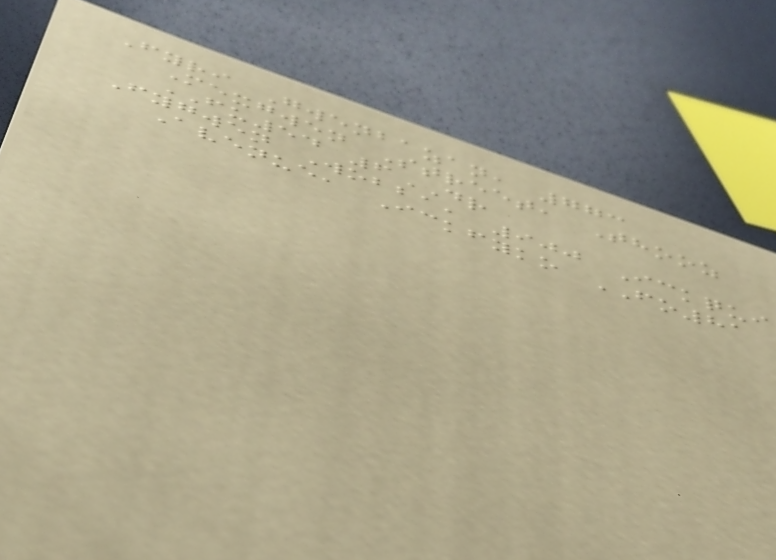Fyri Gwenbazan, 773
Mexgwen Street, Thooz
FU54 6DR
Fygwen Wobba, 900 Ickqui
Avenue, Ickfyko FO81
